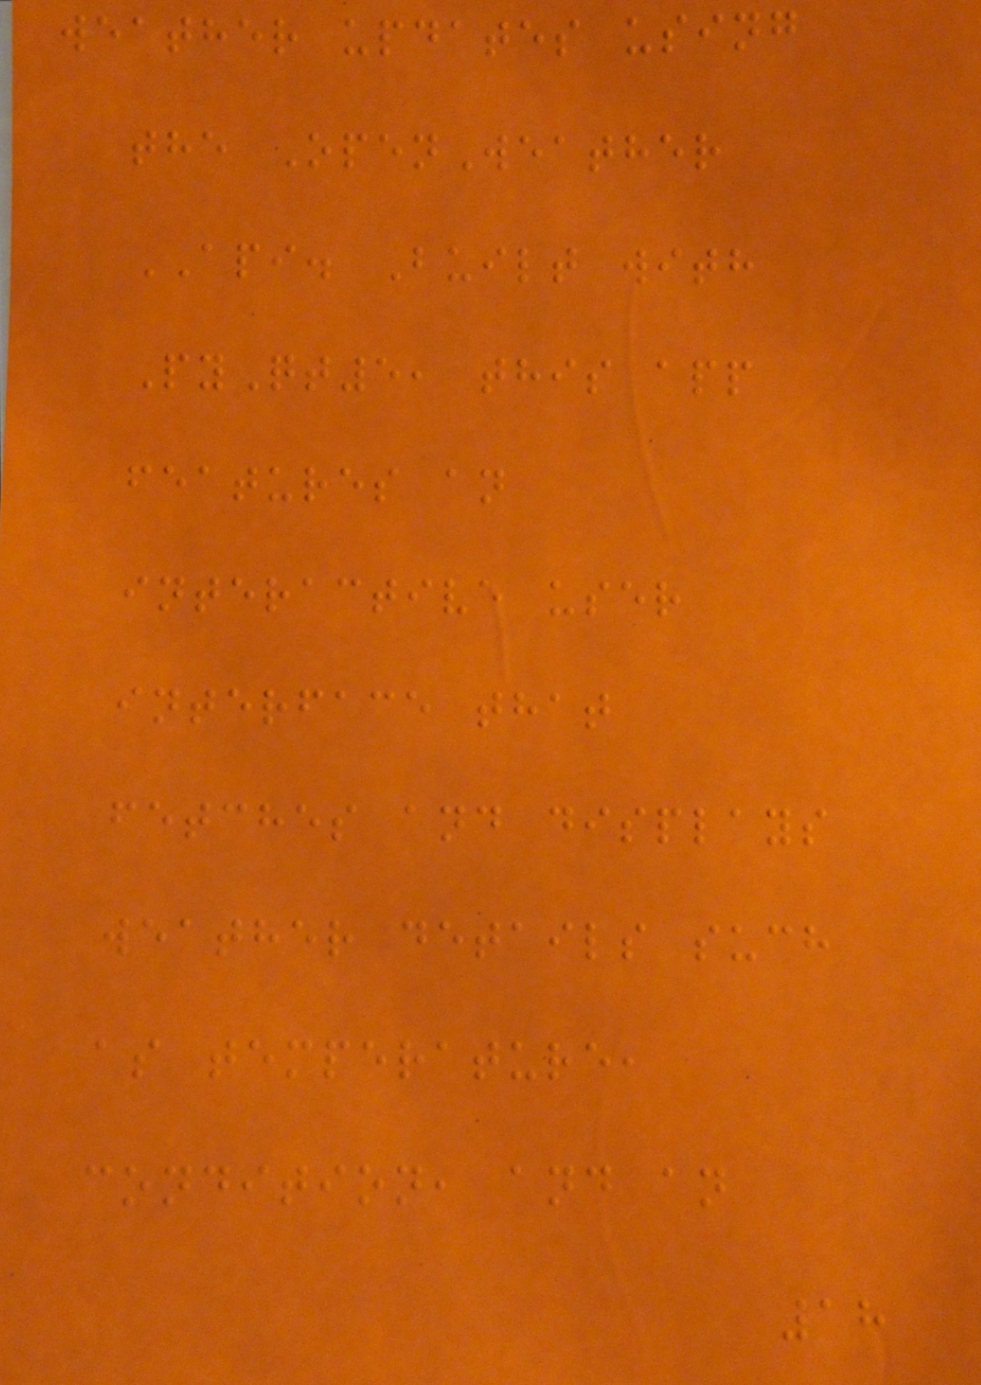weather updates using
the OpenWeather
API. Built with
PyQt5, this app
features an
interactive user
interface that
fetches and displays
weather details such
as temperature,
condition, and an
18
